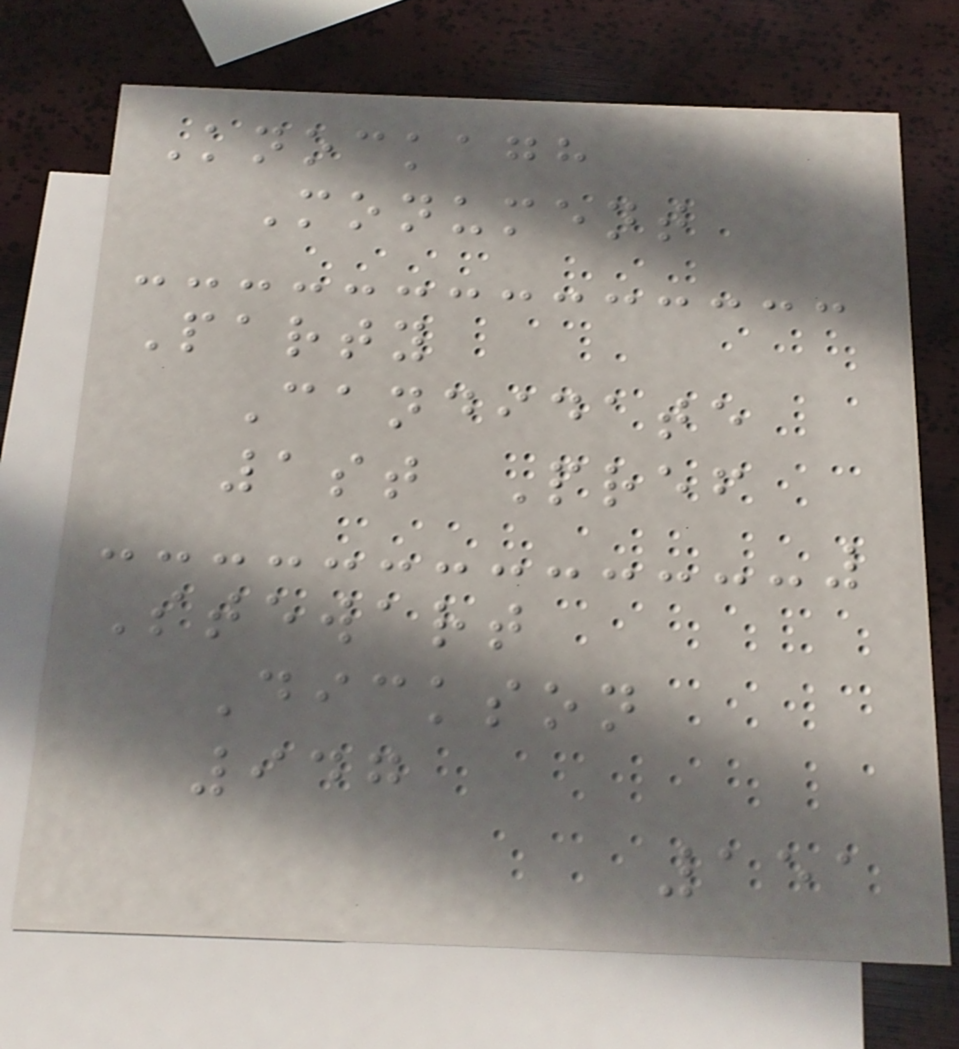Knockagh
Monument
Party
Candidate
1st Pref
Stewart
Dickson
947
151
